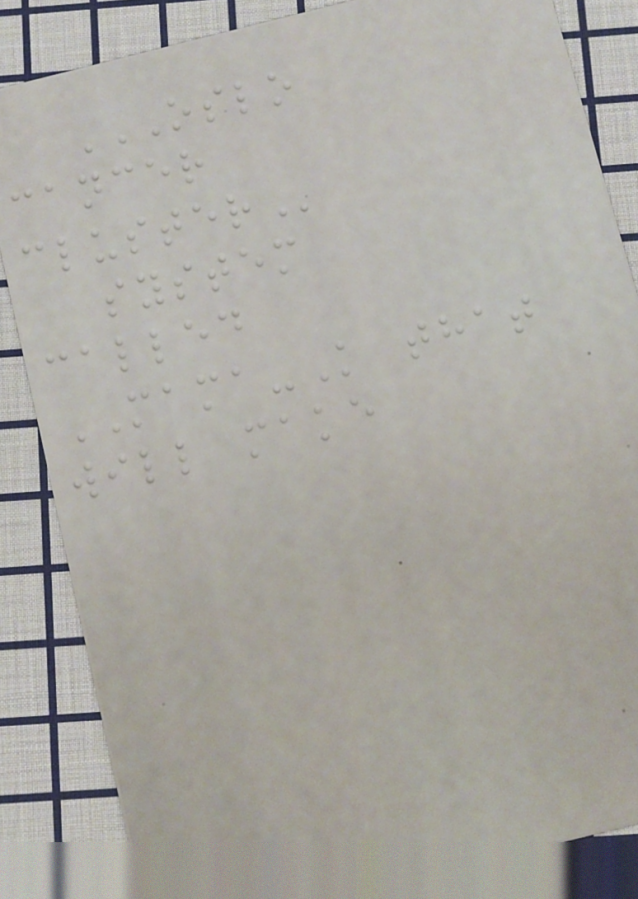OSLO
CANCER
CLUSTER
system
called
MAMA-K that
will make
